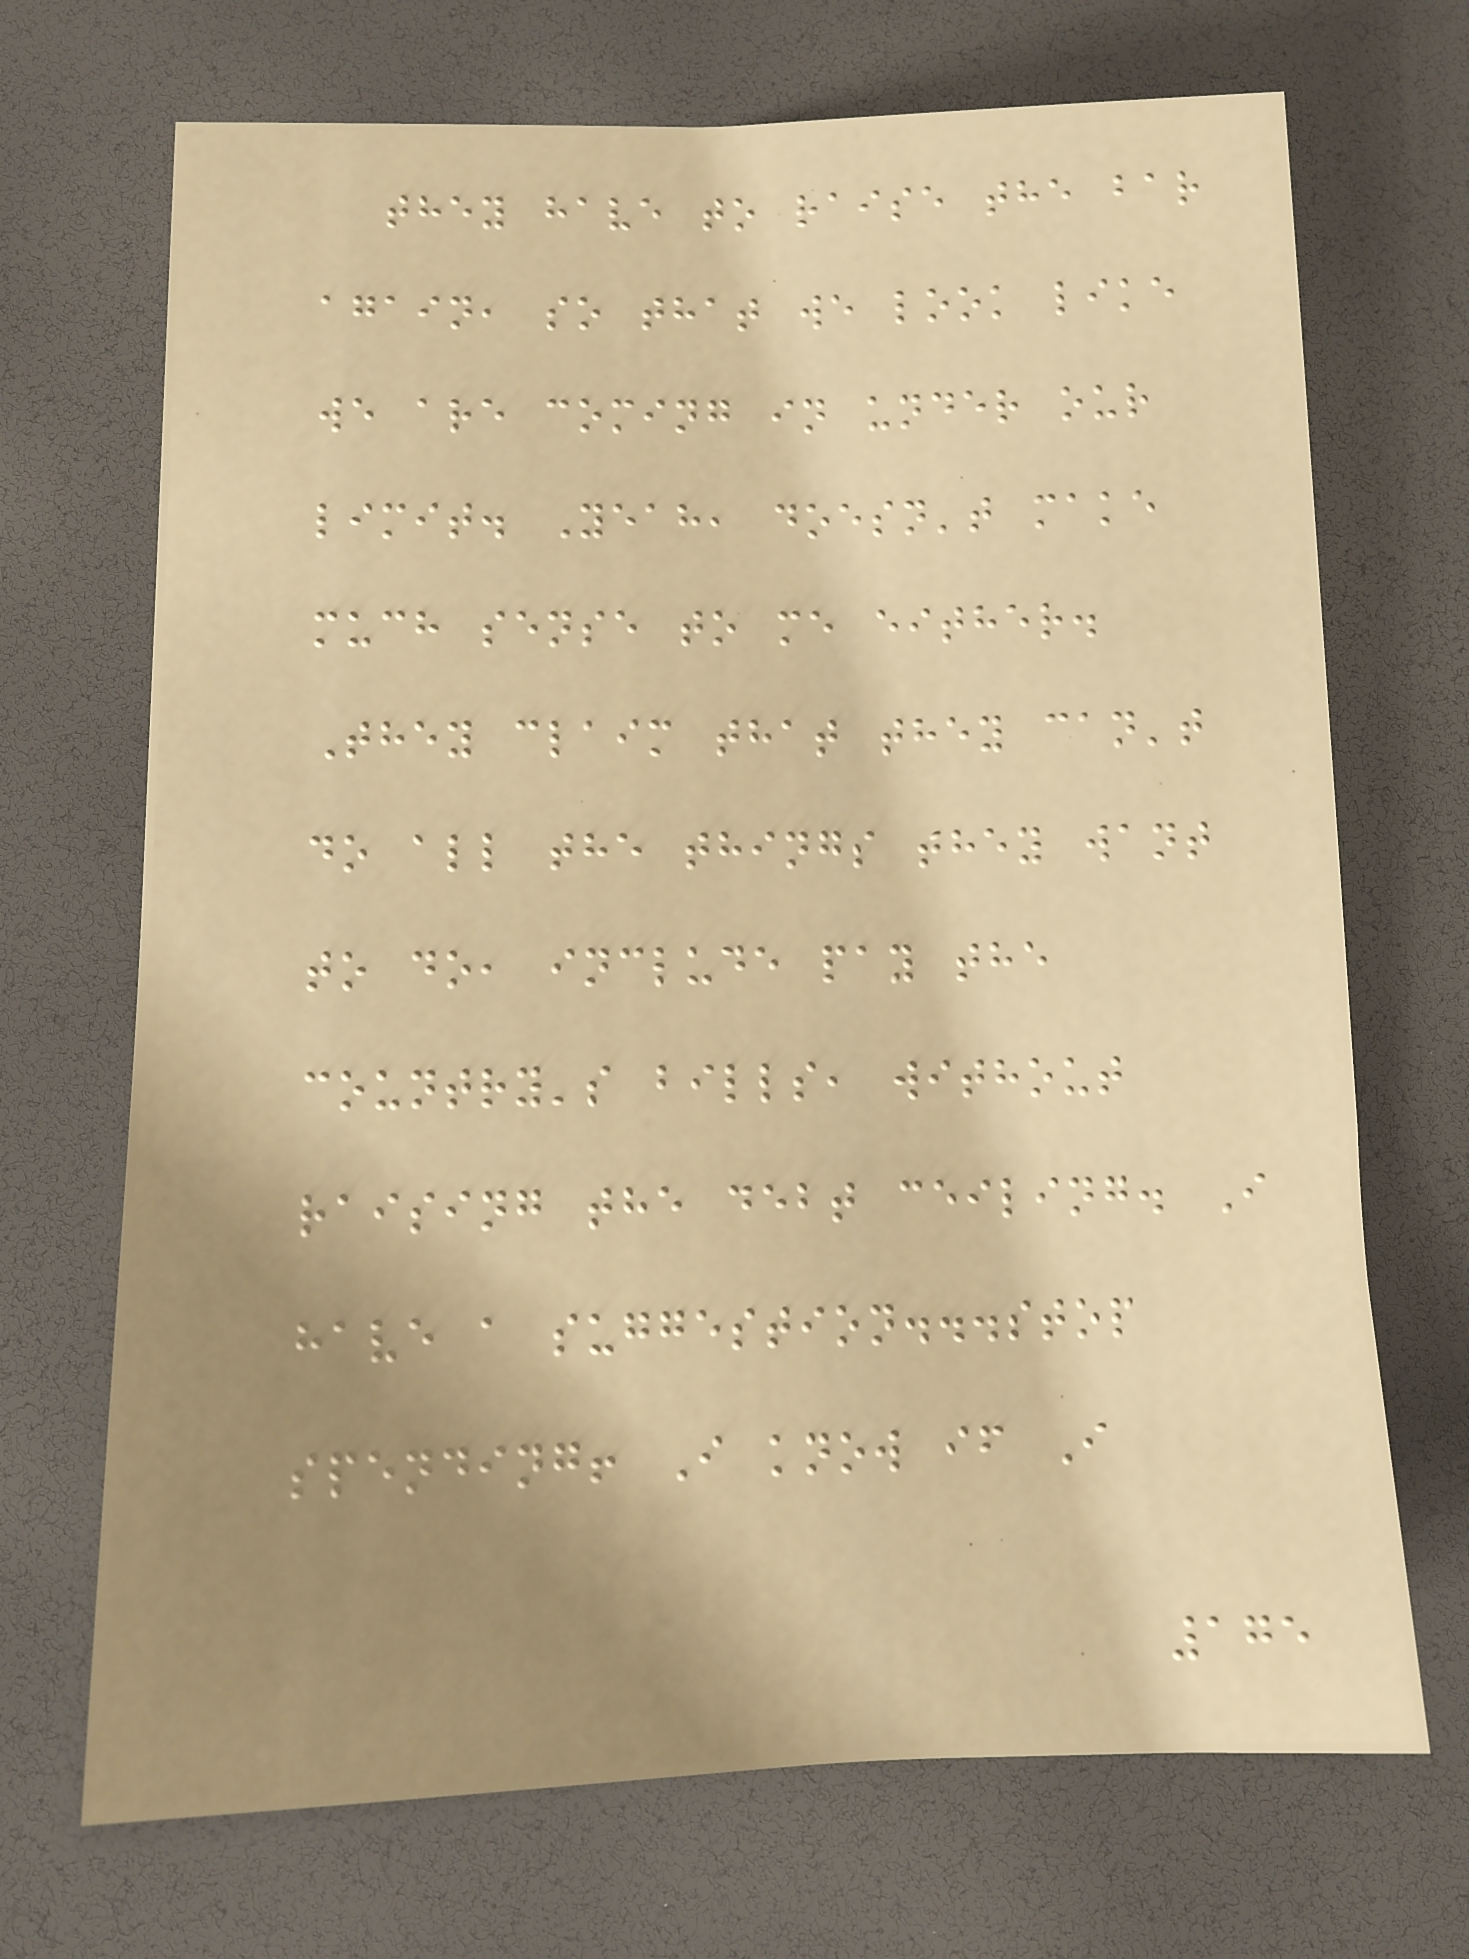they have to raise the bar
again, so that we look like
we are coming in under our
limit. Yeah, doesn't make
much sense to me either.
They claim that they can't
do all the things they want
to do, include pay the
country's bills, without
raising the debt ceiling. I
have a suggestion...stop
spending! I know if I
175
